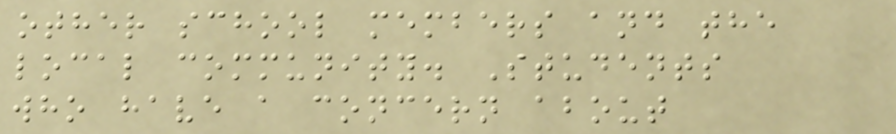other school members and the
local community. Students
who have a concern about
